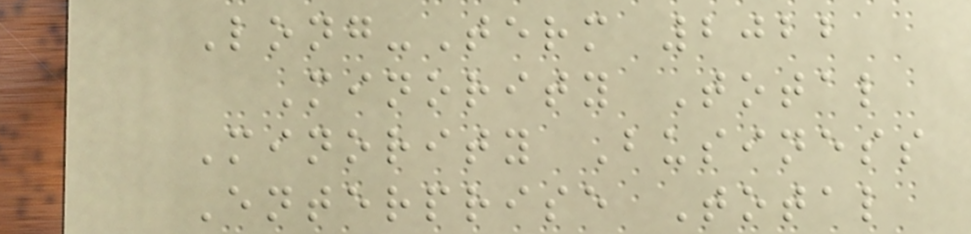Long-Term 2022
Minority Total
Minority Business
Enterprise Total
